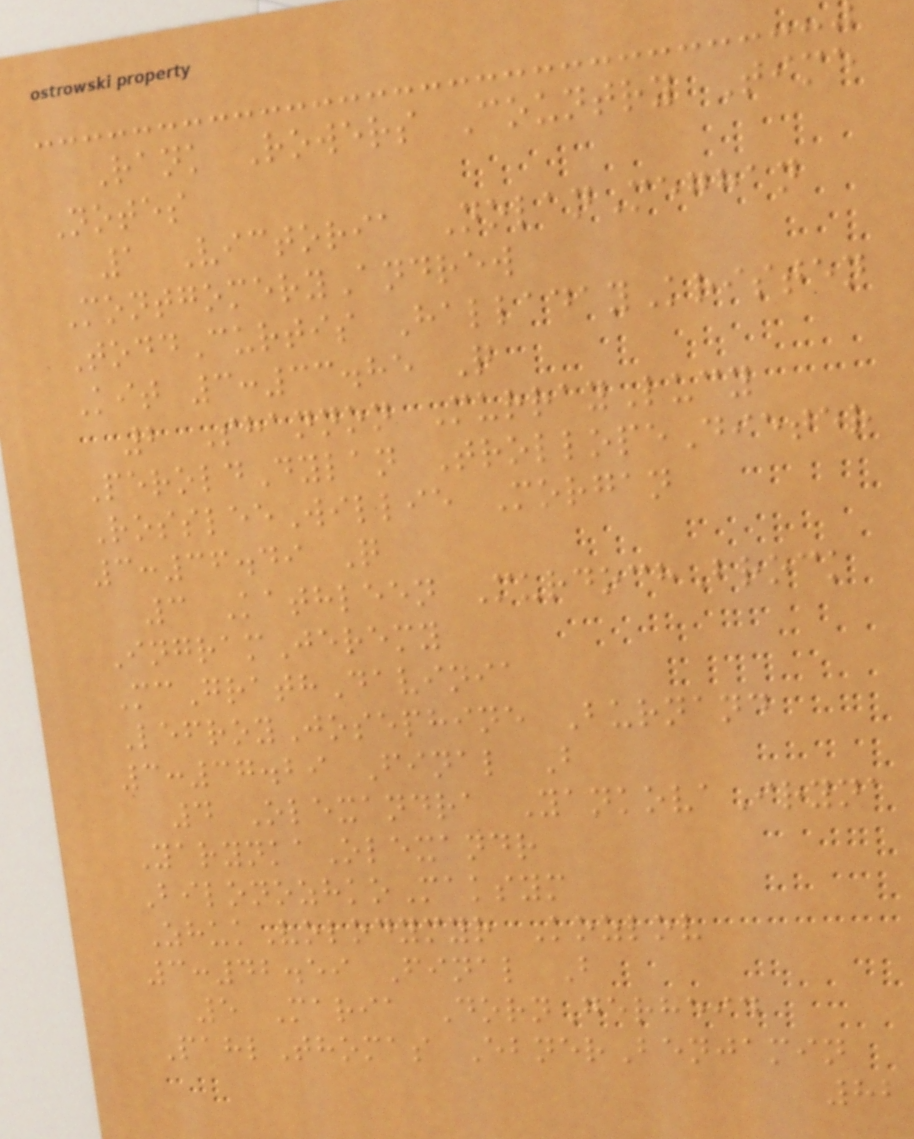Rank Rowers Country Time
Notes
1 Victoria NolanMeghan
MontgomeryAndrew
ToddCurtis HalladayKristen
Kit 3:33.85 Q
2 Shannon MurrayLucy
PeroldDylan TrollopeDieter
RossleeWillie Morgan
3:36.49 Q
3 Kathleen MurdochBrock
IngramJeremy
McGrathDavinia
LefroyJosephine Burnand
3:37.29 Final B
4 Olexandra YankovaIryna
YarynkaOlexandr
BilonozhkoMaksym
ZhukVolodymyr Kozlov
3:42.59 Final B
5 Maria DornGerheid
PahlThomas EbnerBenjamin
82
